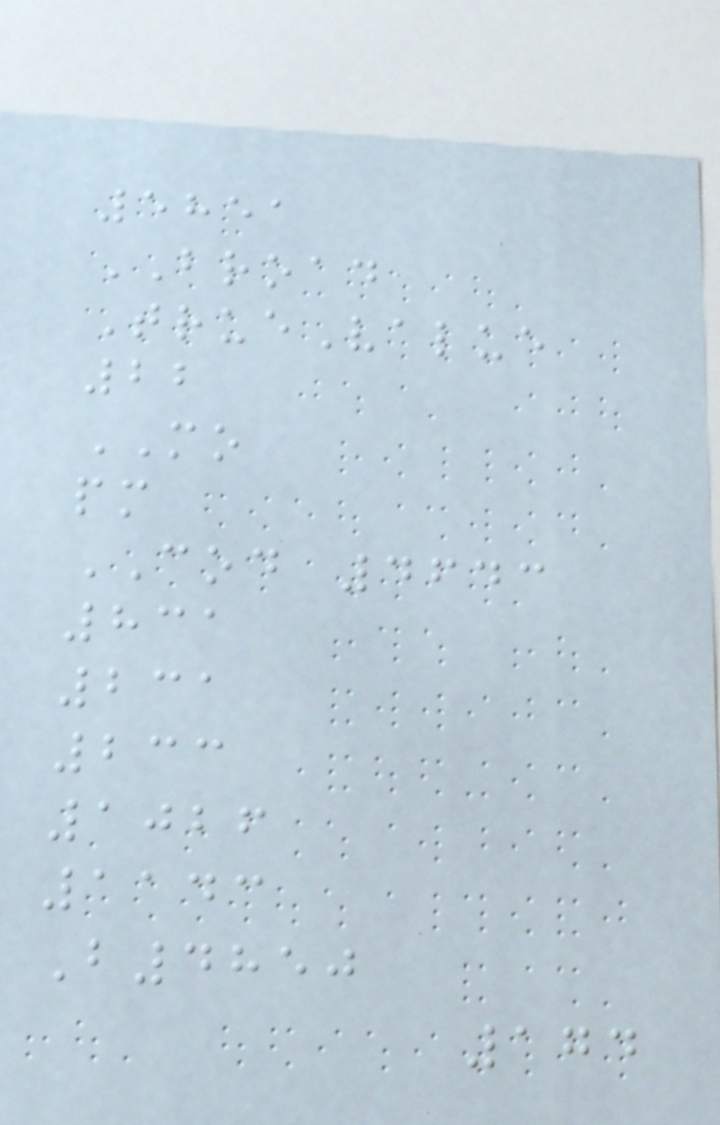5851
BROAD
TrueValue
22
MO
pm
COD 4643
831
231
233
1026
1143
B4850
174
